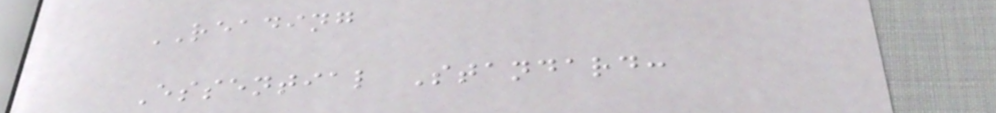READING
Essential Standard:
